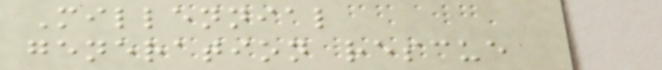Millennial
generation rescue
